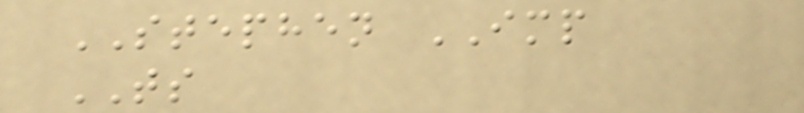STEPHEN IMP
TS
